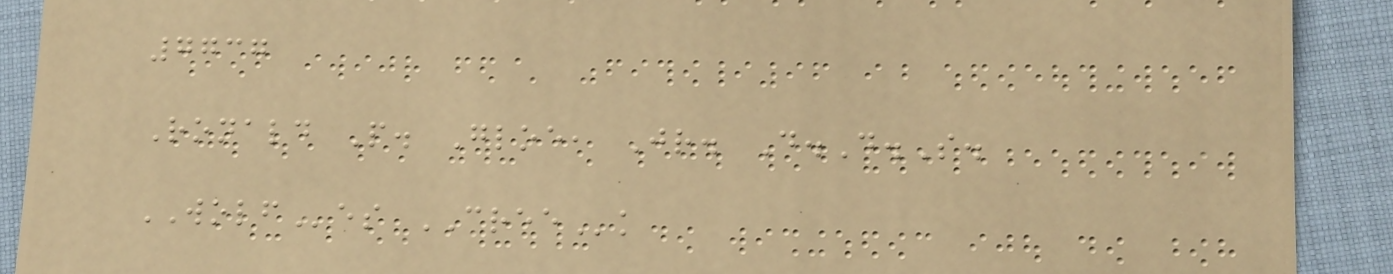7737
Ronald P. Gloe, Jr. D.D.S.
WOLFes CREEk
